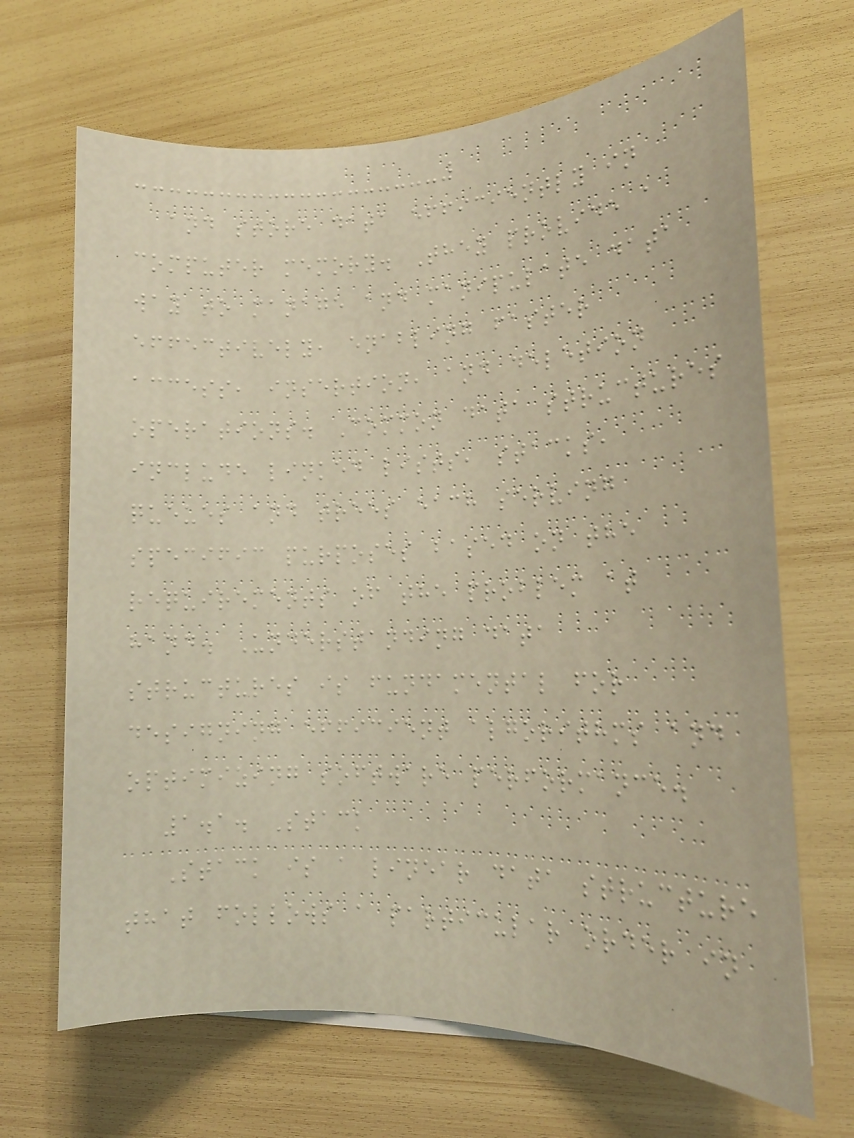and store data efficiently in
computer memory. They provide a
way to manage and manipulate data
effectively, enabling faster
access, insertion, and deletion
operations. Common data structures
include linked lists, stacks,
queues and trees each serving
specific purposes based on the
requirements of the problem at
hand. Understanding data
structures is fundamental for
designing efficient algorithms and
optimizing software performance.
1.1. Stack
Stack is a linear data structure
that follows a particular order in
